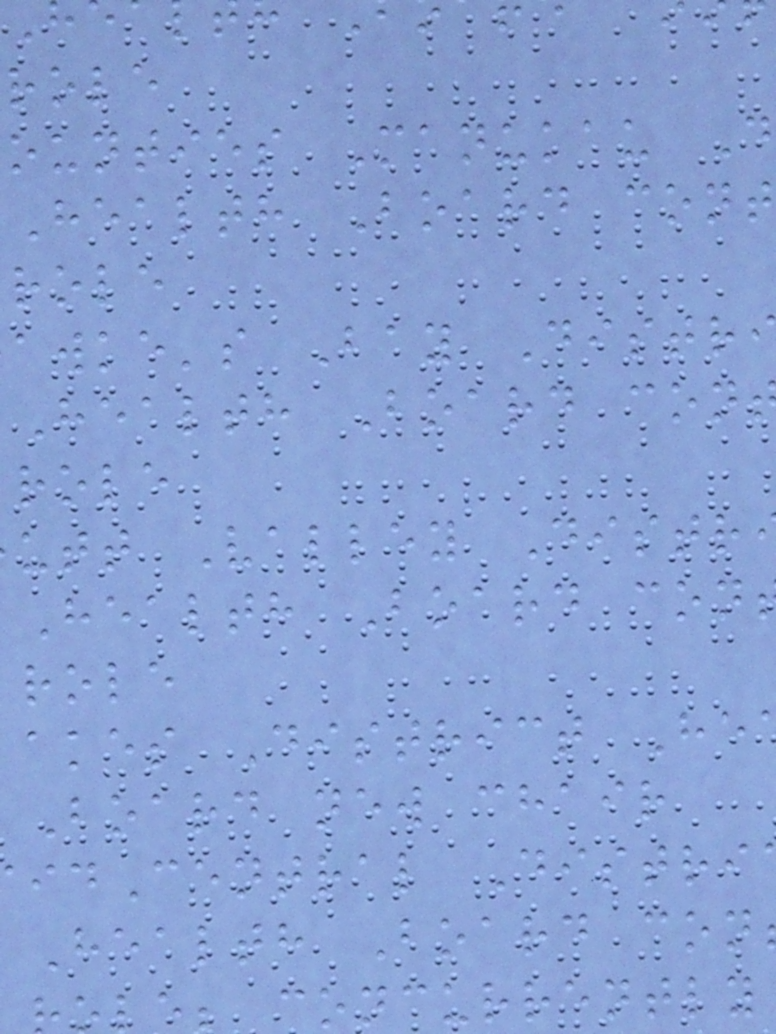role
ounties Manukau D
Health Board cont
role
awke's Bay Distr
Health Board con
role
utt Valley Distr
Health Board con
role
akes District He
Board new chair
idCentral Distri
Health Board con
; concurrently
